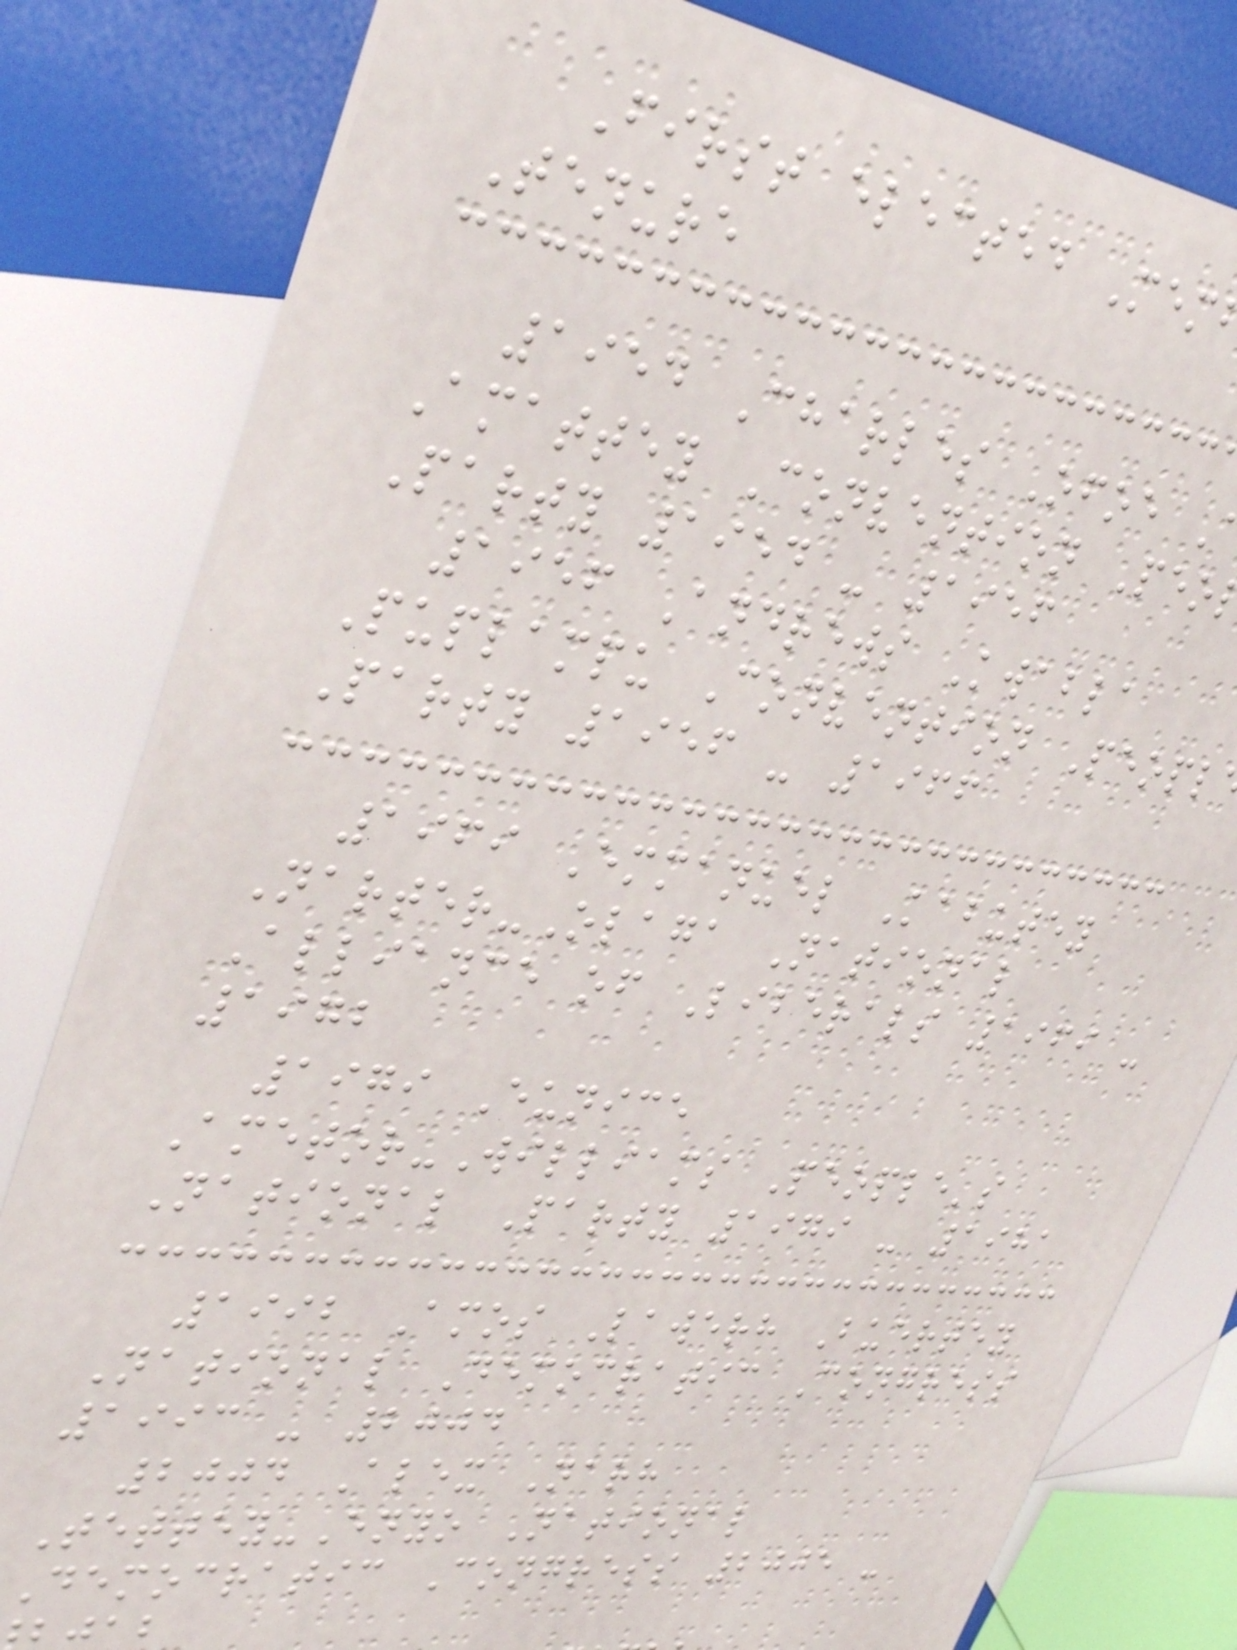First elected Mem
Tenure
1954 Charles Ofoe
Amattey Convention Peo
Party 1954 - 1956
1956 Andrews Kwabla
Puplampu Convention Peopl
Party 1956 - 1966
1969 Emmanuel Kabutey
Narter-Olaga National
Alliance of Liberals 1969 -
1972
1979 Eunice
Ametor-Williams People's
National Party 1979 - 1981
1992 Amos Lawerh Buertey
National Democratic Congress
1993 - 2004
2004 Alex Narh
Tettey-Enyo National
Democratic Congress 2005 -
